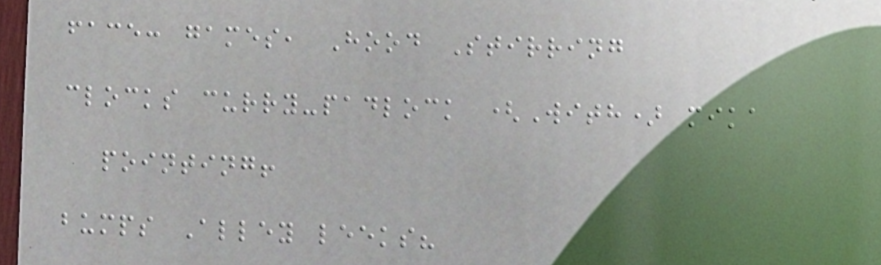face: games, Hood Stirring
clocks curry-padlock (With) mika
pointing!
bumps Alley leeks?
